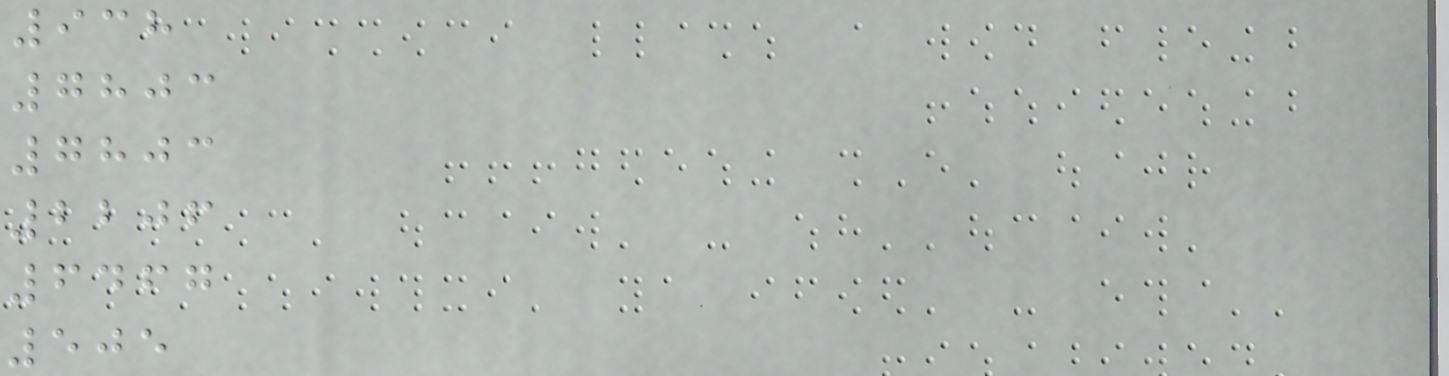938
7803
7803
2206
6467
505
